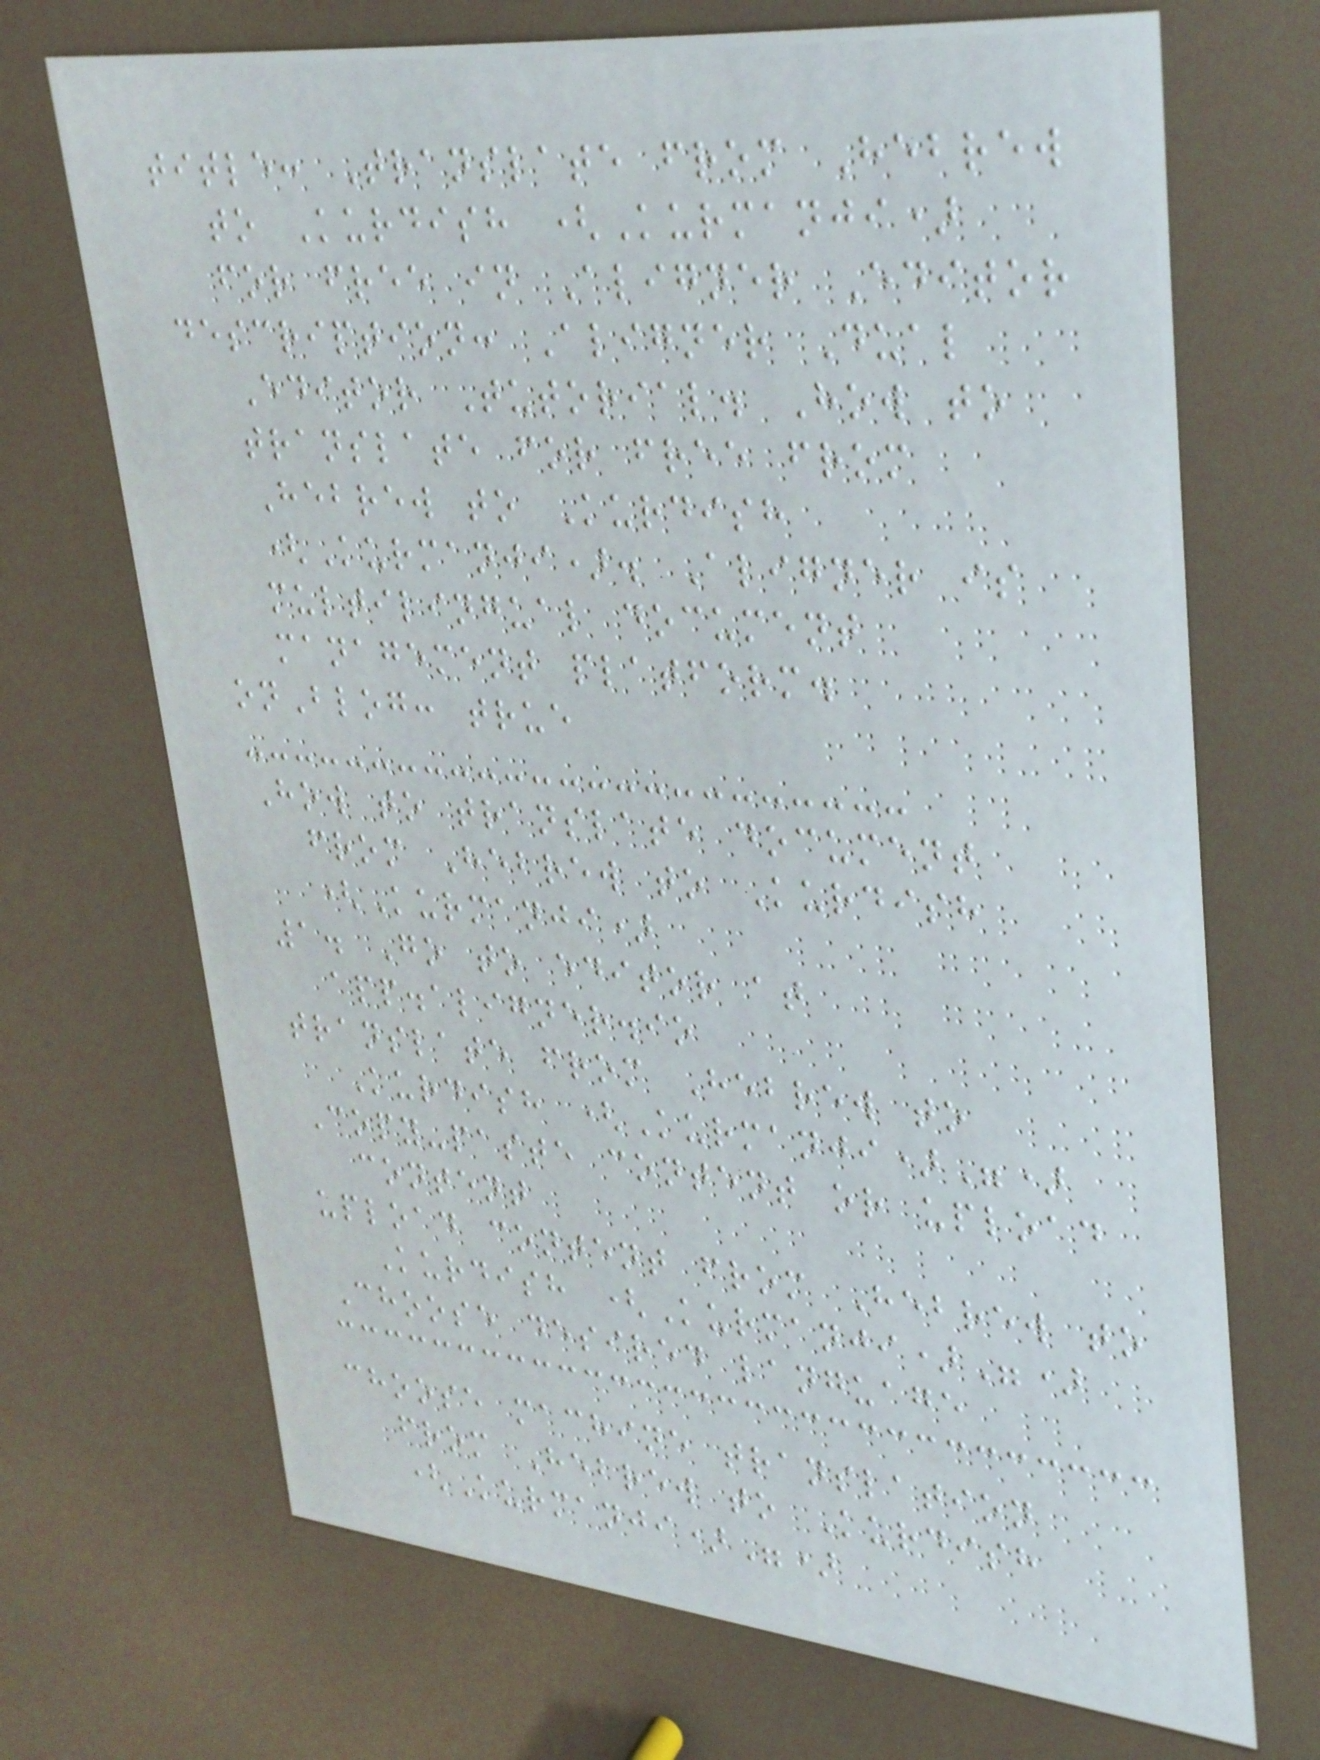title: Translate from Hebrew
to Kurdish (Kurmanji)
for free in Aligner Editor
description: Aligner Dual
Editor Tutorial. How to
translate for free from
Hebrew to Kurdish
(Kurmanji). Aligner is
multilingual document
management platform.
onBlog: true
How to translate document
from Hebrew to Kurdish
(Kurmanji)
1. Go to editor at
app.aligner.io
translate from Hebrew to
Kurdish (Kurmanji)")
Copy-paste content or upload
content
upload content from Hebrew to
Kurdish (Kurmanji)")
Choose desired language
choose machine translation
from Hebrew to Kurdish
(Kurmanji)")
